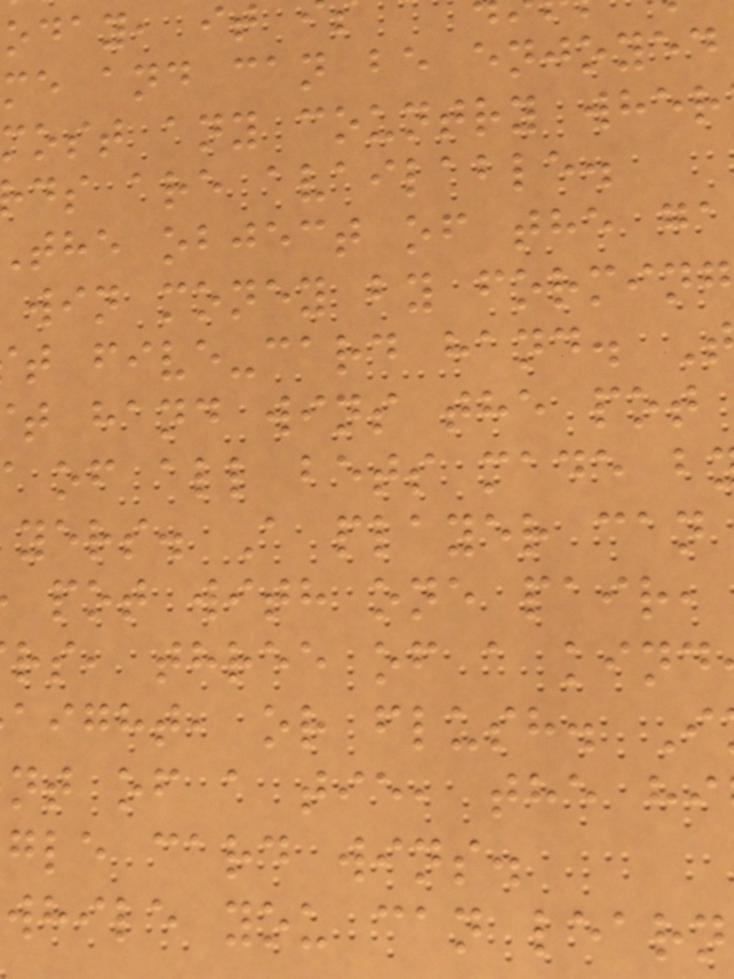oday, it
me and can be enjoyed
most any country wher
ds are available.
the object of the ga
win money by forming
t five-card hand.
t hand wins the pot
of all bets made b
yers. A player can
pot with one pair,
rs, three of a kind
aight, or flush. I
nt of a tie, the hi
gle card wins.
while you can learn
